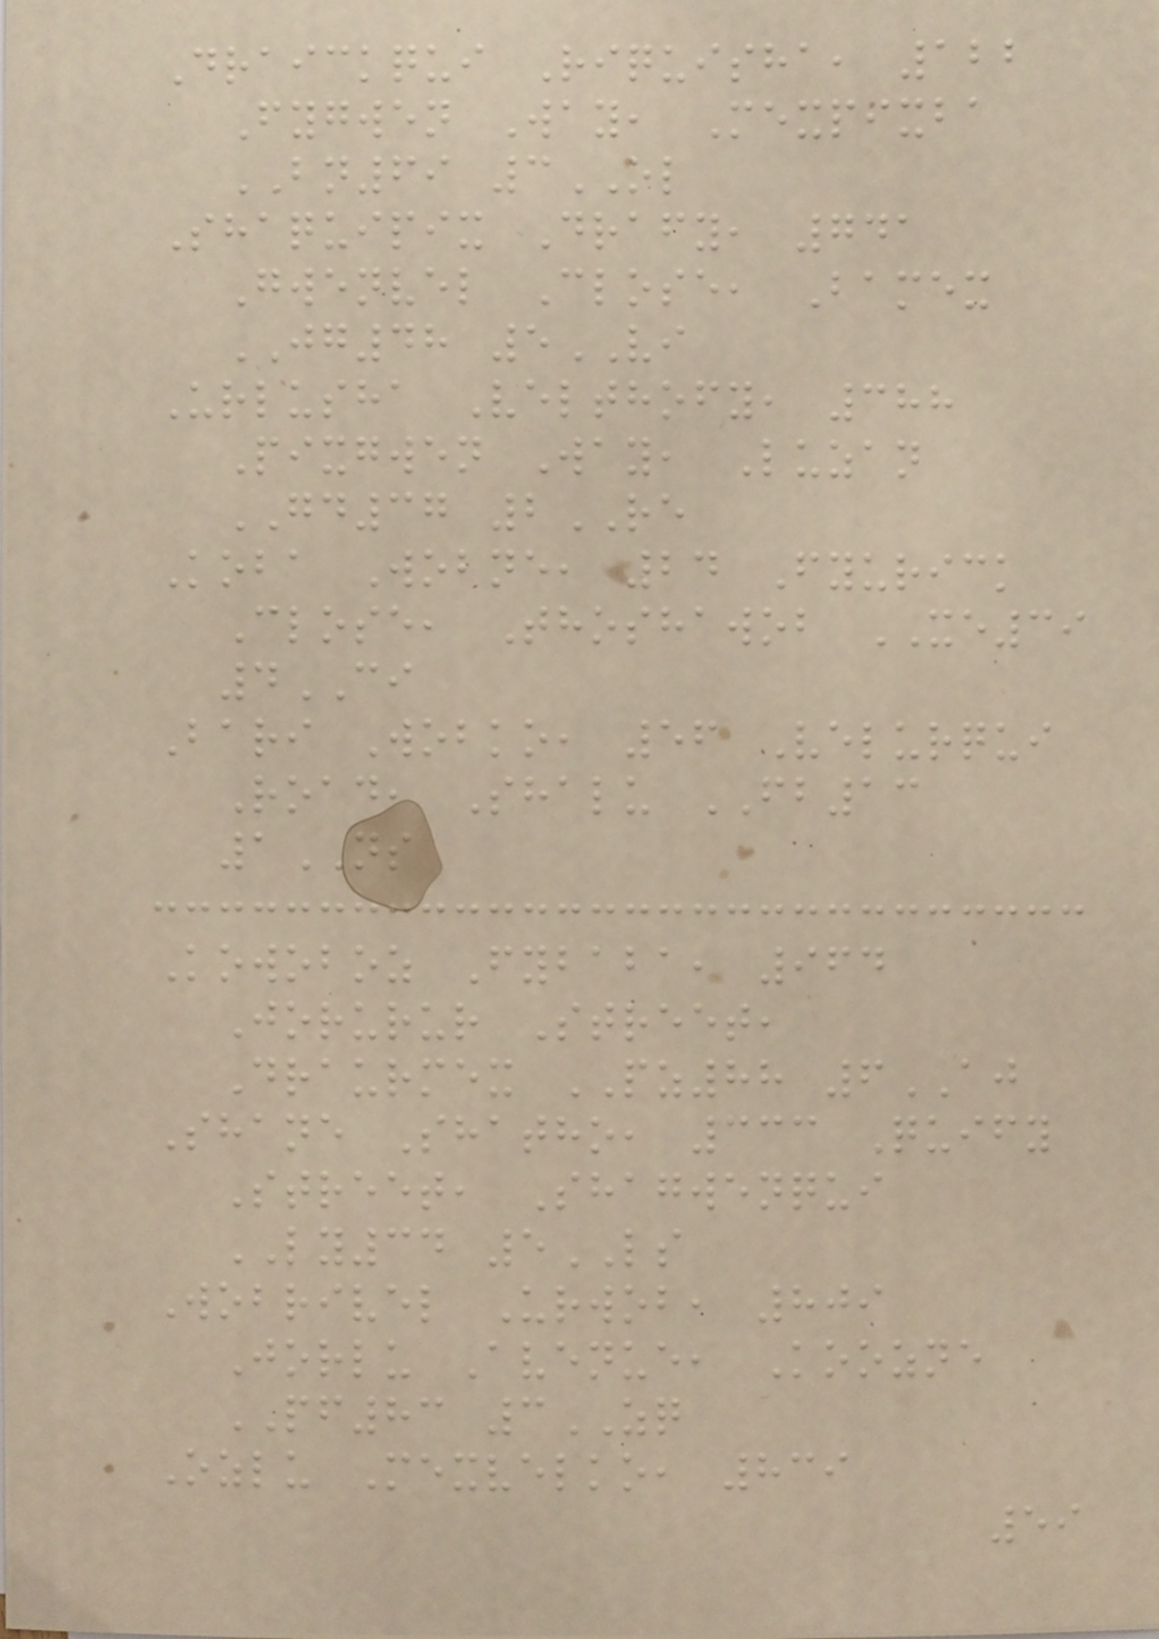Draickqui Riquisha, 122
Fygwen Way, Mexpixba
BN69 3OL
Shaquipix Drafy, 741
Gwenvel Close, Bamex
JG48 5VI
Urlusha Velthofy, 388
Pixgwen Way, Luzan
GD37 2RE
Koba Wobne, 24 Fyurick
Close, Thoshawob XE39
4CI
Bari Wobko, 56 Velurqui
Road, Shalu FB13
1NS
Kowoboz Fybaba, 964
Jorurur Street,
Draurmex PZ88 6AJ
Shane Shatho, 333 Quify
Street, Shagwenqui
LY34 5LS
Wobrivel Urwob, 809
Jorlu Avenue, Koozne
PF83 3ZQ
Ozlu Mexvelko, 839
59
